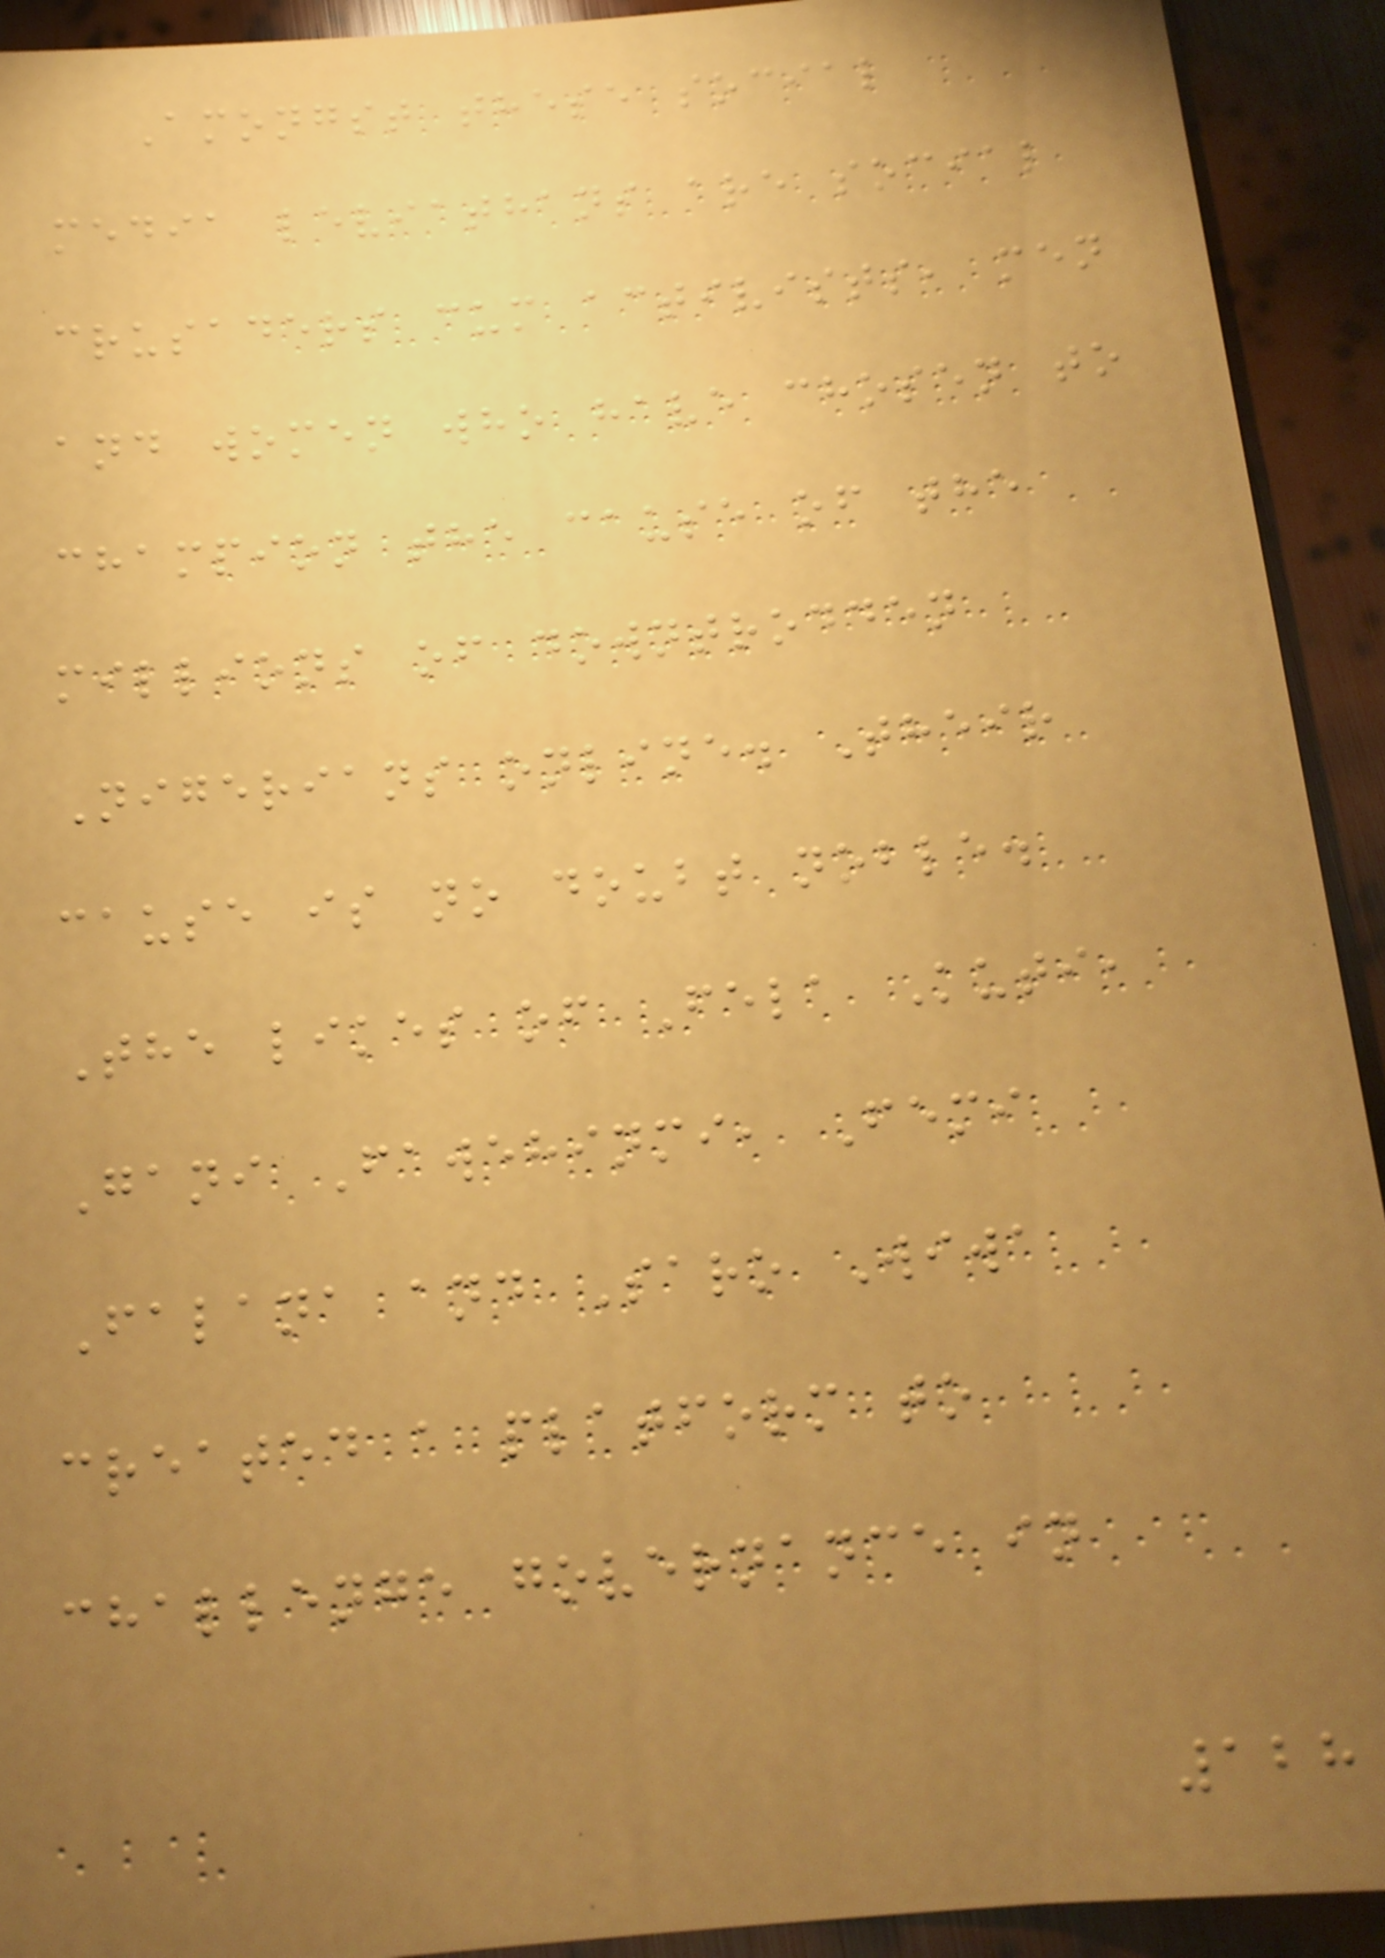Amongst these social
media leviathans are social
crusaders cum activists, men
and women who have chosen to
champion the cause of the
millions of downtrodden
Nigerians online. Their
cause is no doubt noble.
The likes of Fela Kuti,
Gani Fawehinmi, Femi
Falana and Saro Wiwa
created a platform to
challenge governance in
128
